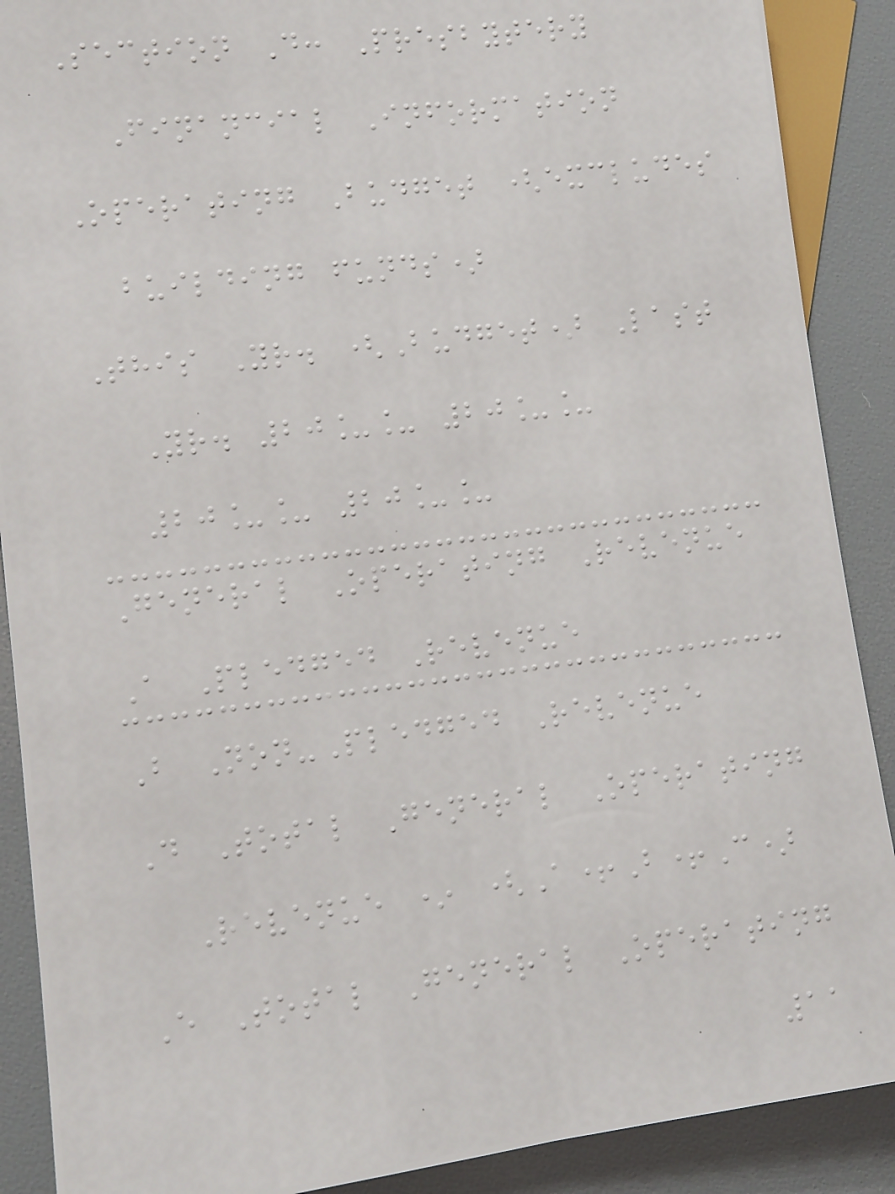Section D: Presbytery
Financial Information
Operating Budget (excludes
building funds)
This Yr. (Budget) Last
Yr. 20__ 20__
20__ 20__
General Operating Revenue
A Pledged Revenue
B Non-Pledged Revenue
D Total General Operating
Revenue * (A+B+C)
E Total General Operating
11
